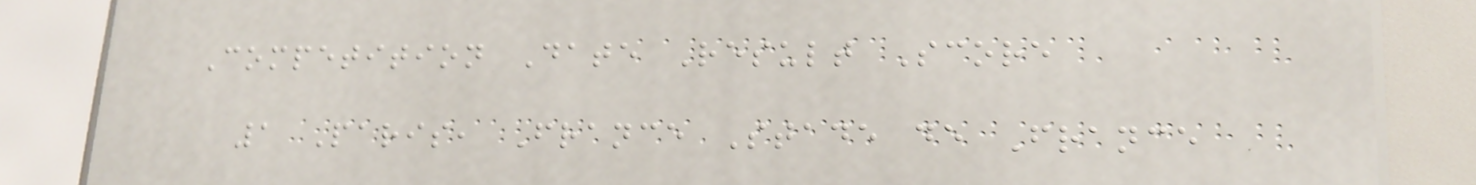Competition Date Result Score
1 Paris, France Stade de France
